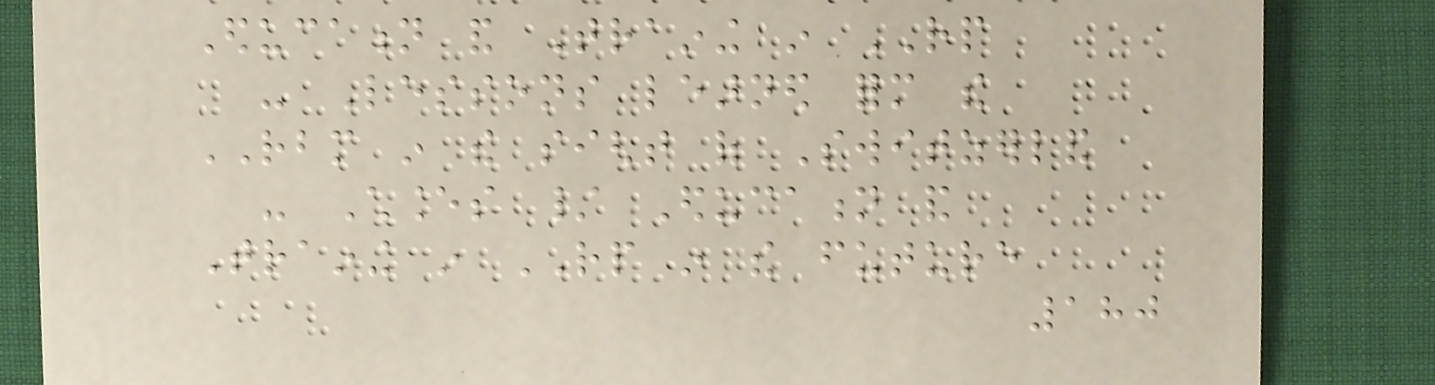Education and Training in RP
- Lessons learned form the
RBM in the sight of Switzerland
- Chances / Education and
Training in RP in the future
180
